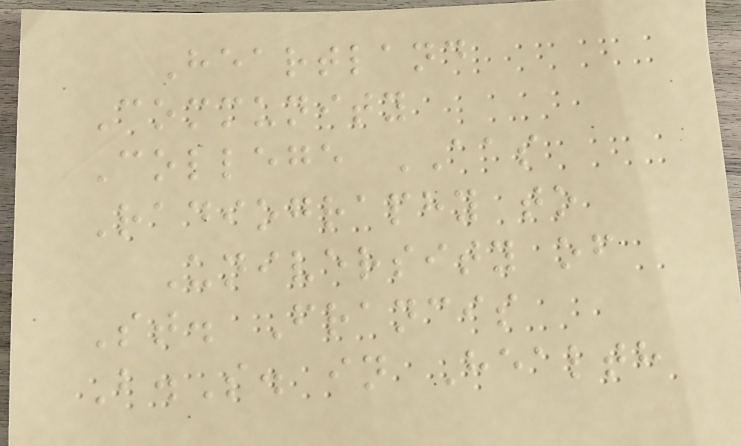Heartland
Community
College AAS
Radiography to
University of
St. Francis
B.S. in Health
